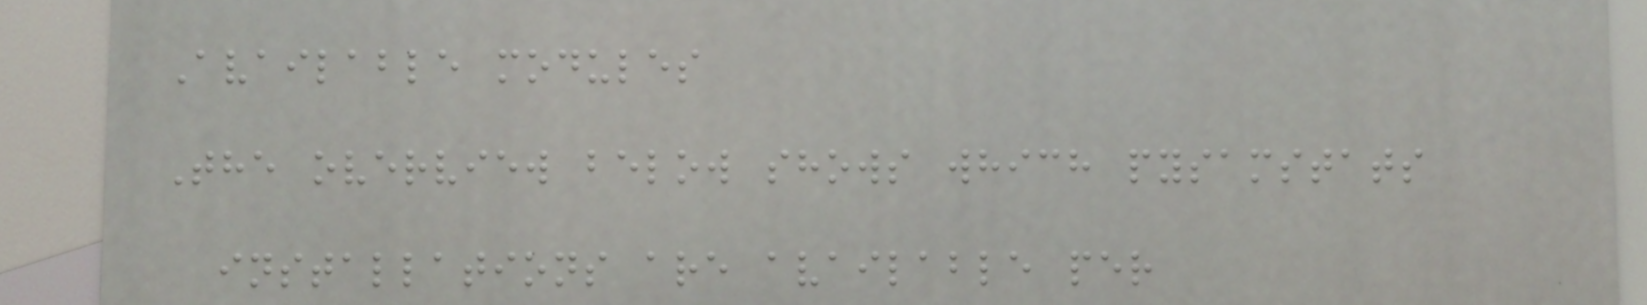Available modules
The overview below shows which pysamstats
installations are available per
